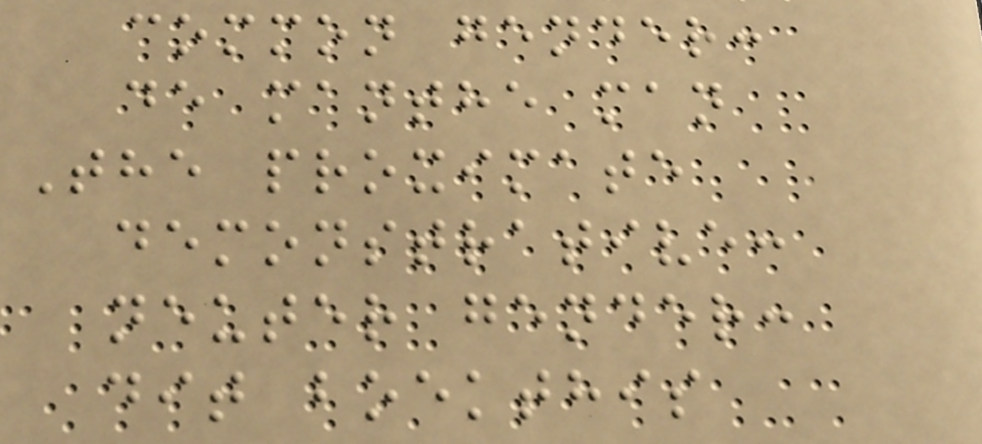common gender:
de manthe man
The proximate
demonstrative:
neuter gender:
dit boekthis
